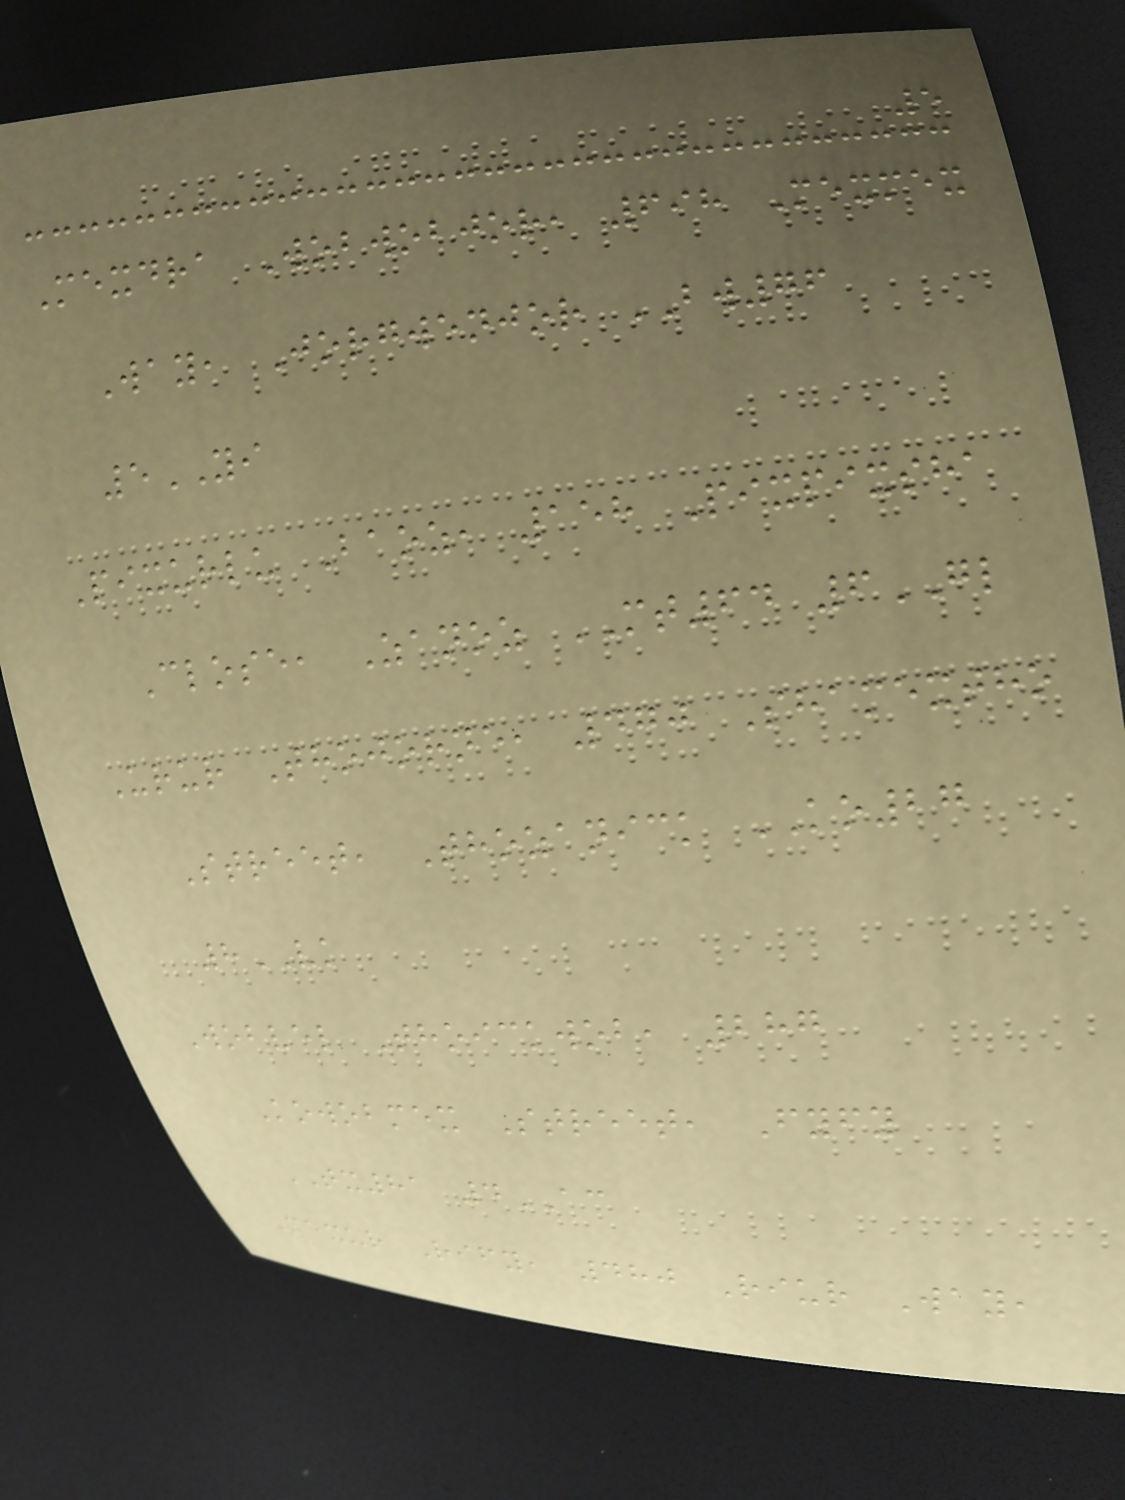5
Mexdra Wobwobjor, 698 Mexmex
Way, Jorgwenjor BW76
5YI
Pixurlu Baoz, 158 Pixpixsha
Close, Zanoz MT64 6GL
Urur Thojorne, 470 Shamextho
Street, Thozanick KO27
8VK
Wobvel Thoickwob, 287
Kowobmex Street, Fyfy
TX81 4AC
Mexur Rify, 480 Riur Way,
